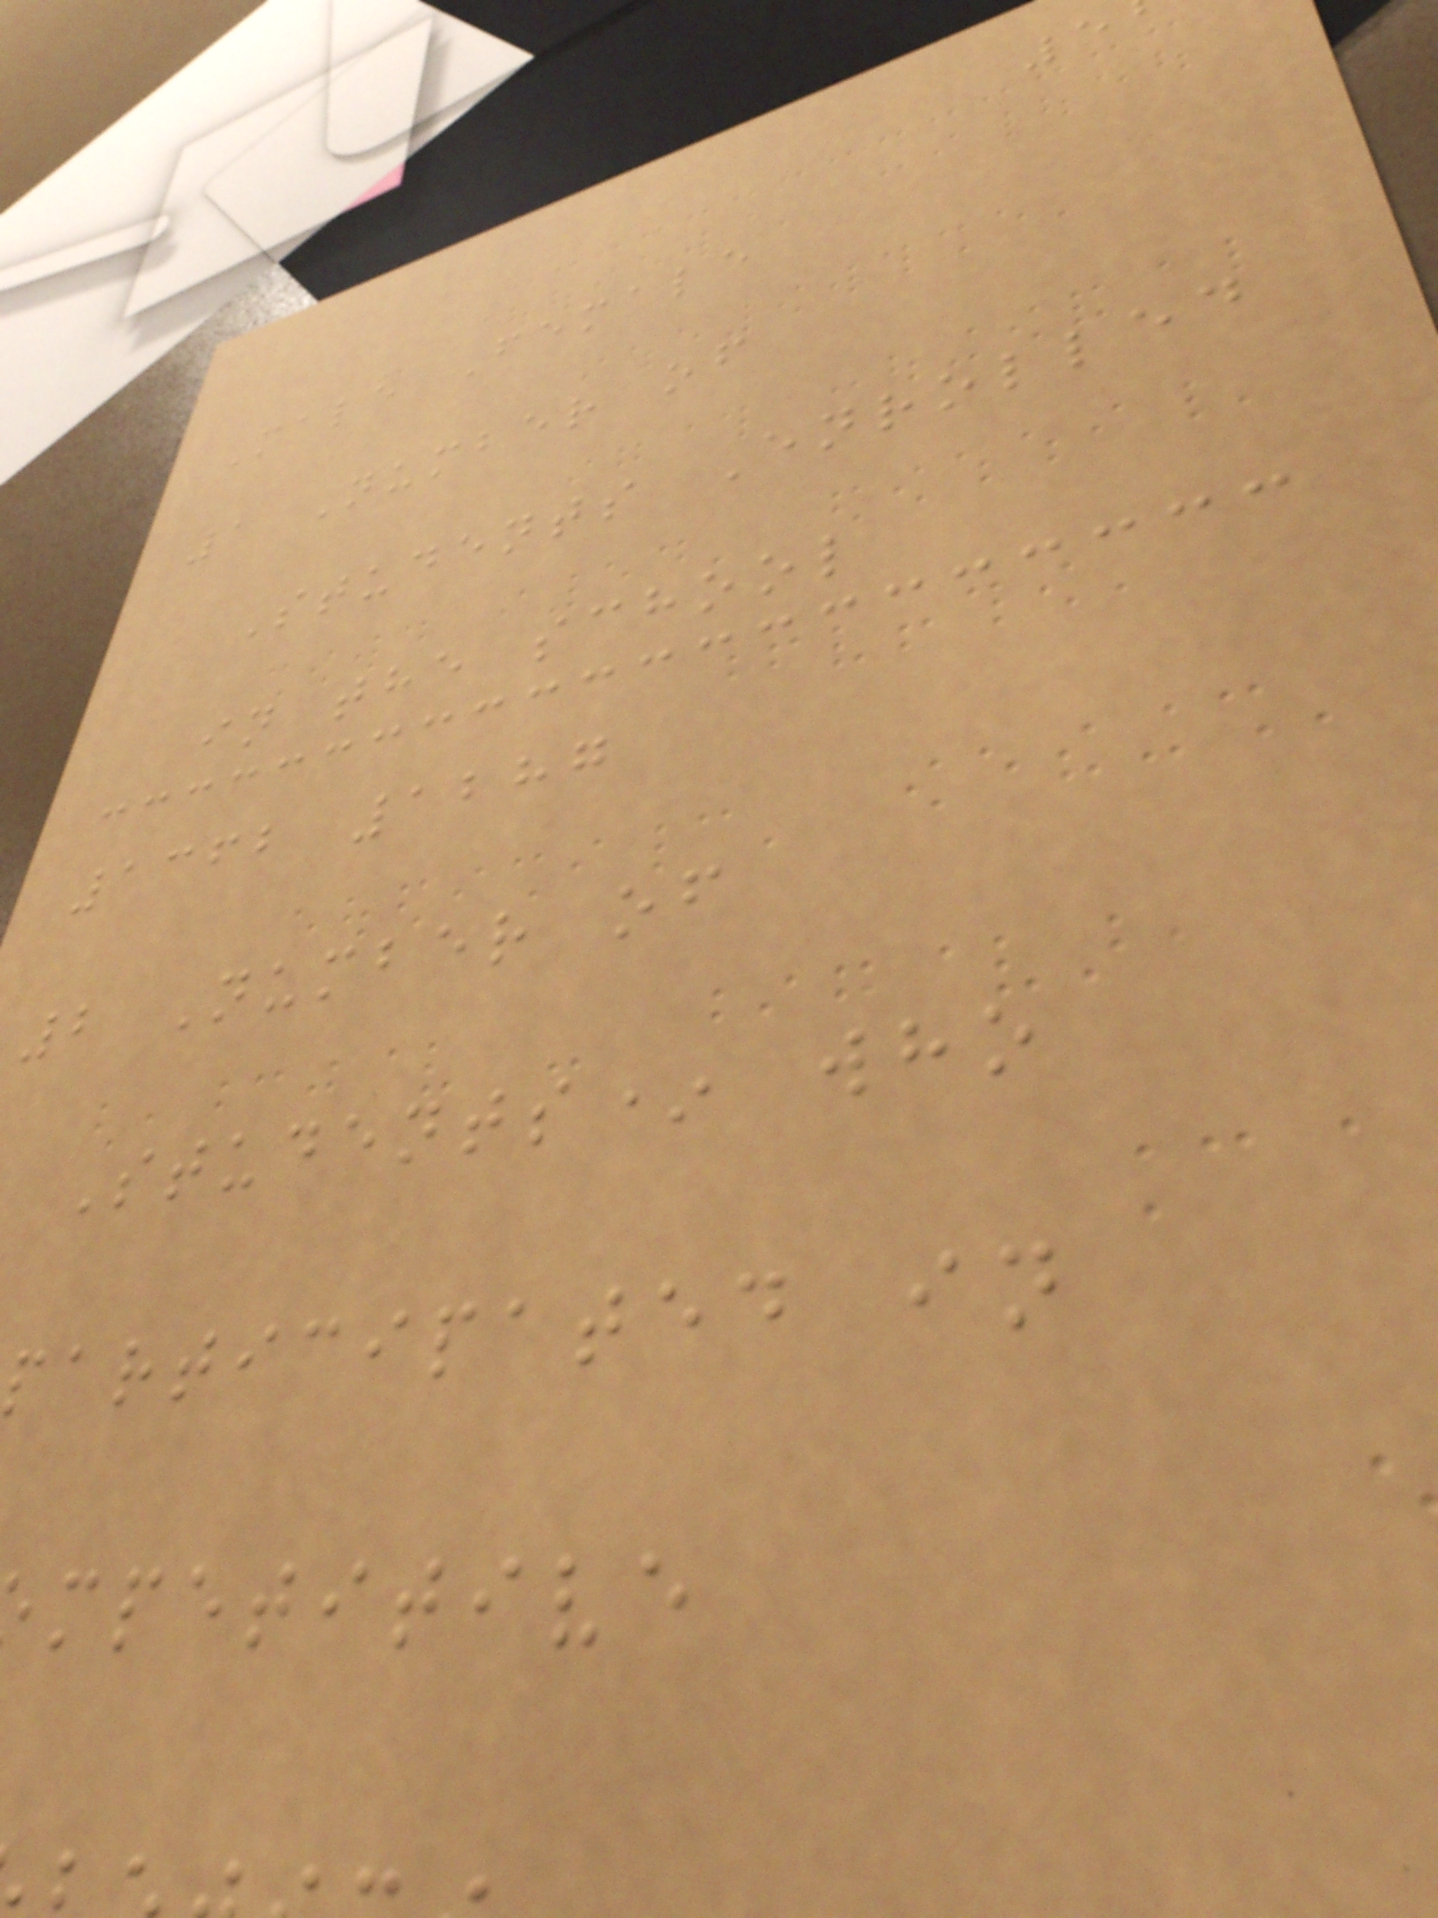Male Female
1 Number of
Students Enrolled
in the school
1362 1287
2 Number of
Students* who
participated in
mpetitive
